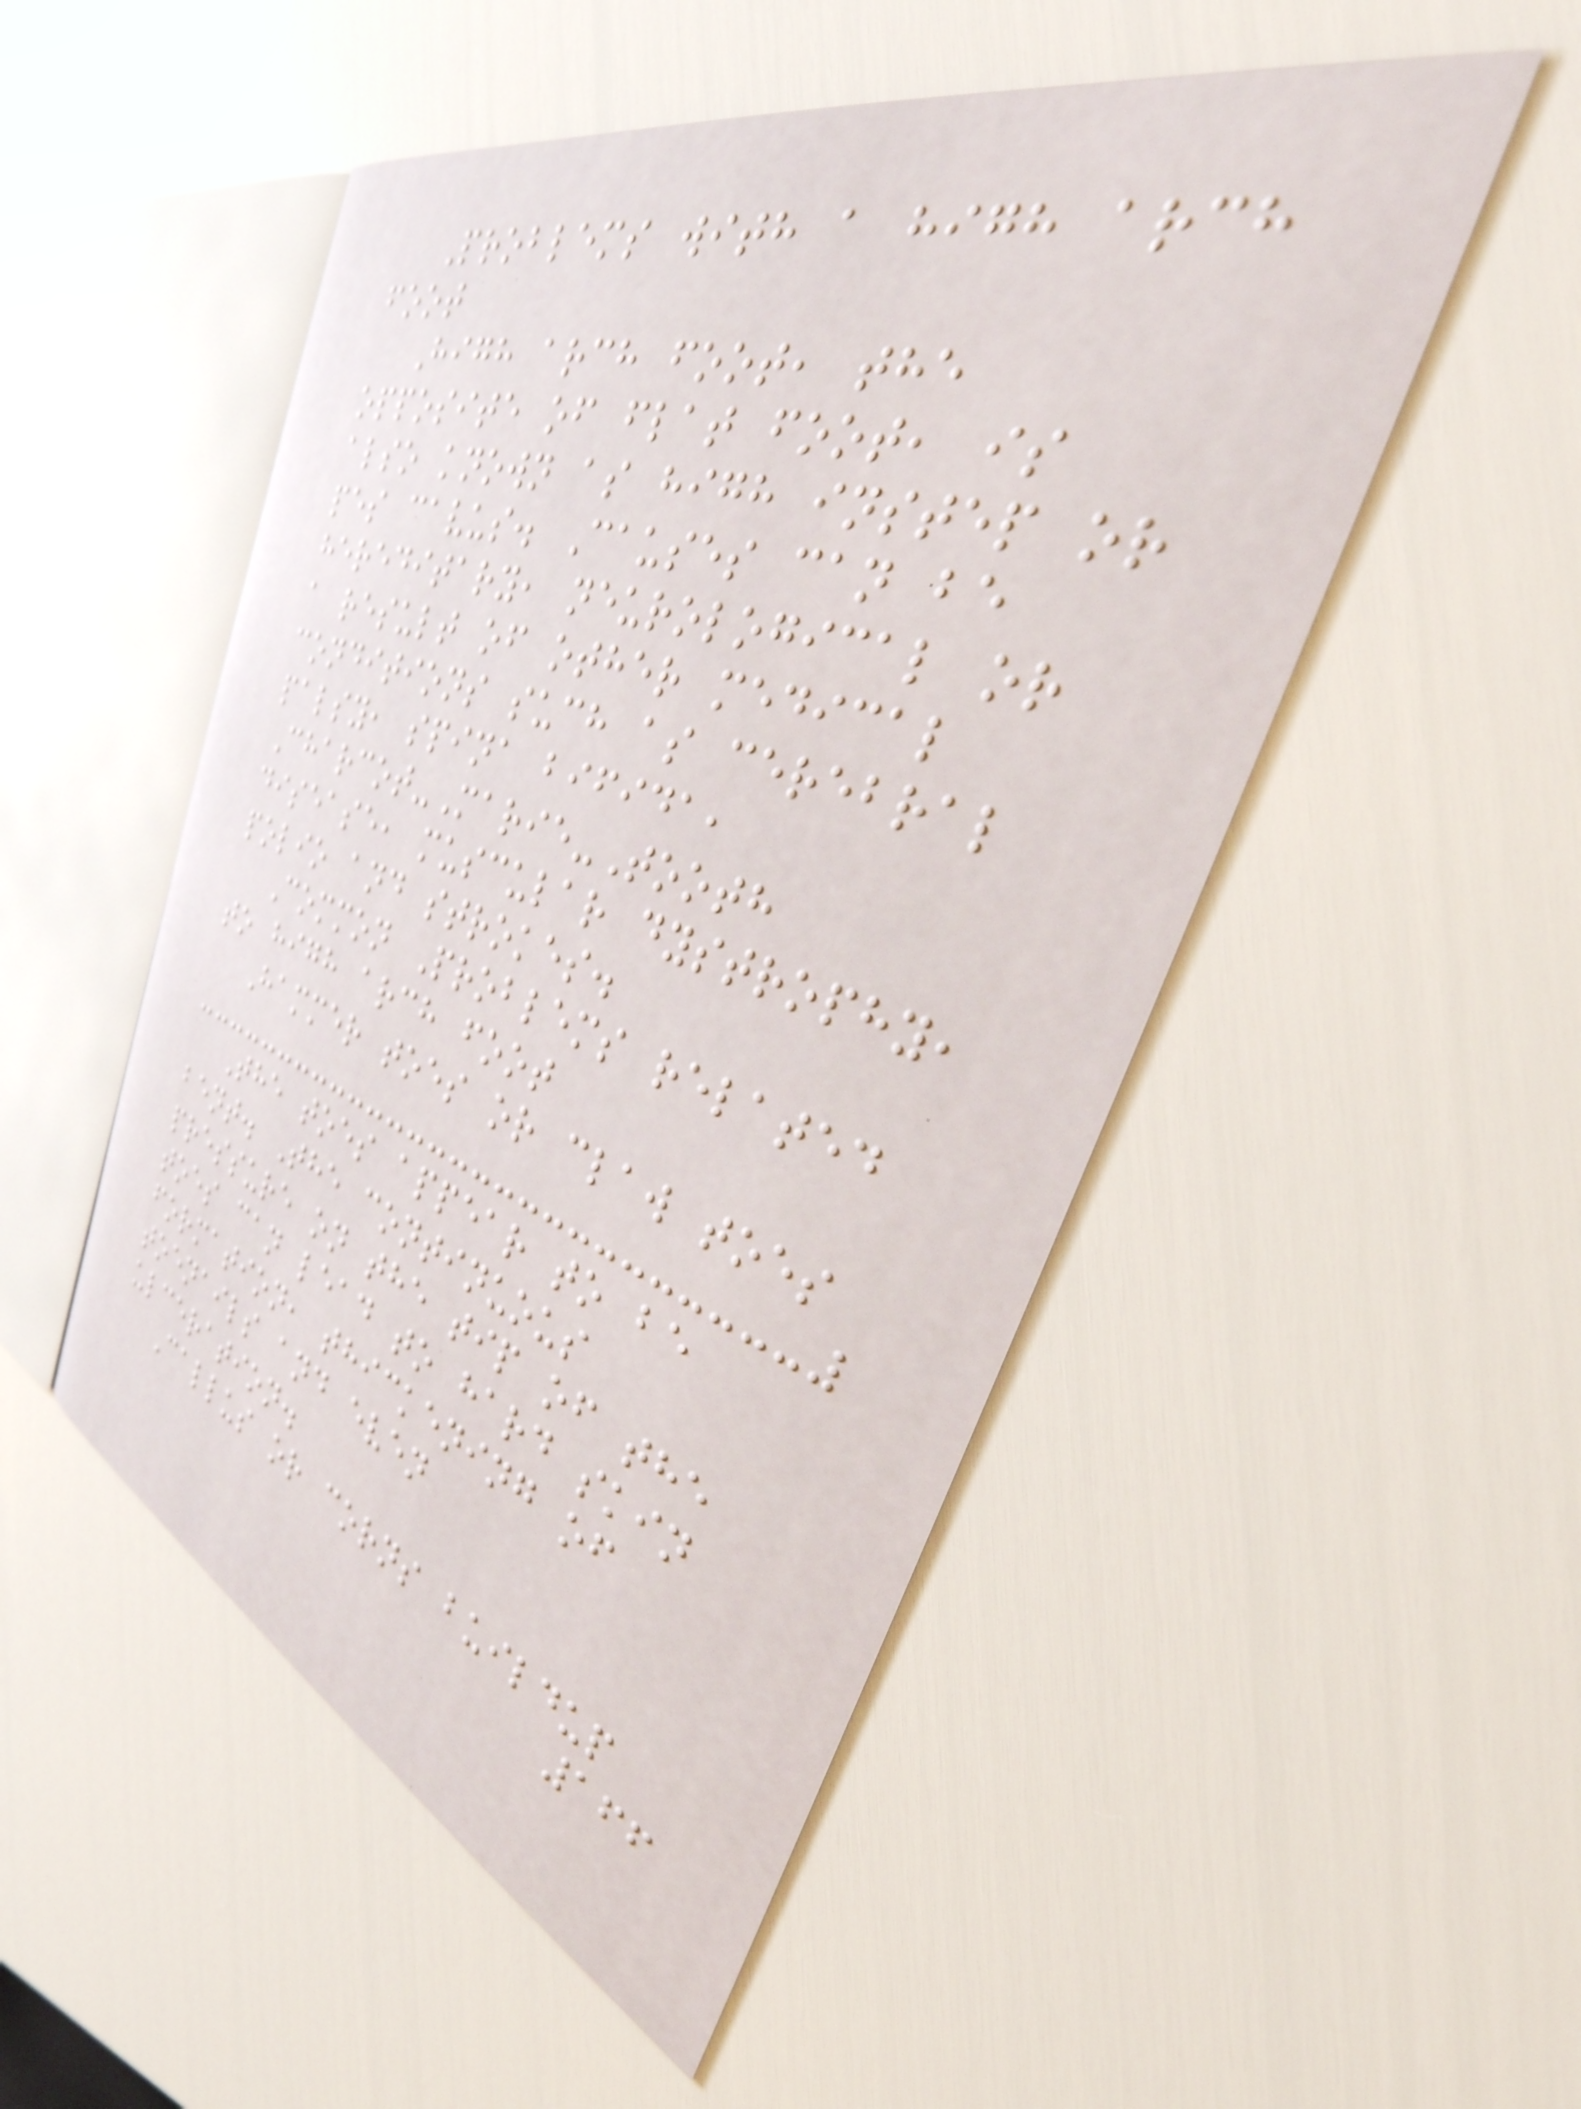Problems with a high arch
foot
High arch foot, the
opposite of flat foot, is
also known as high instep or
pes cavus. Causes can be
hereditary, neurological or
a result of other medical
conditions such as cerebral
palsy, spina bifida,
Charcot-Marie-Tooth
disease, muscular dystrophy,
polio and strokes.
Common Problems related
to high arch foot
Hammer toes or claw toes
The toes appear to be
bent. The continuous
pressure on the tip of the
toes can lead to hard skin
formation, thickening of
toenails and even
ulceration.
Callus or corns buildup
166
